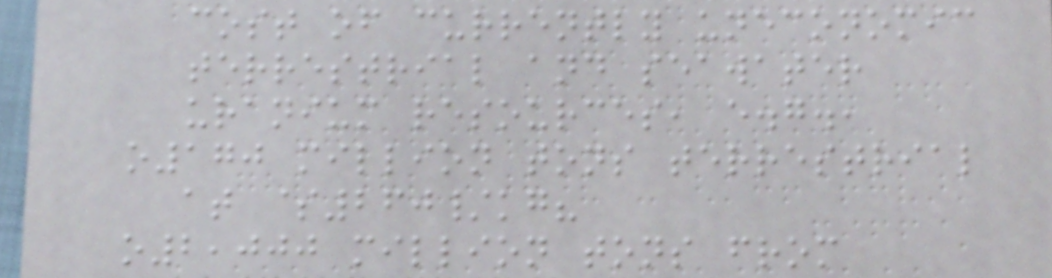cost of currently uneconomic
terrestrial and seawater
uranium resources, e.g.,
o170 million tons terrestrial
at $260/kg?
o2,000 million tons from
